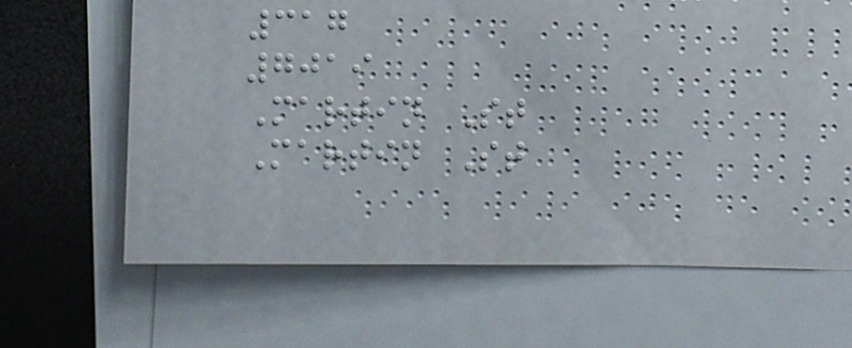317
7019
Martin St
Martin St
